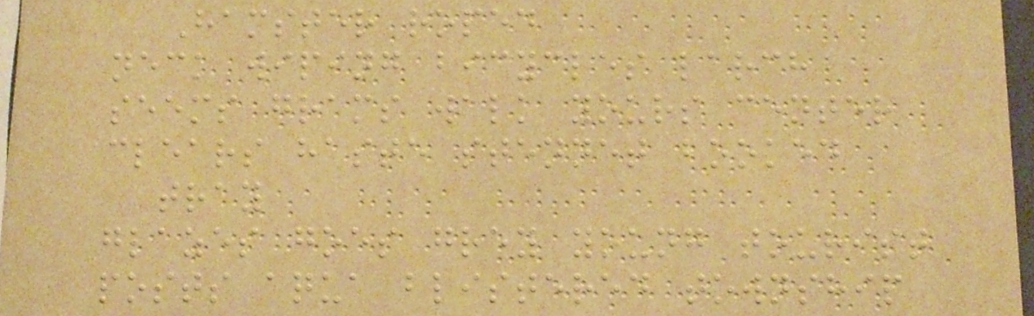Hamster roped
neck wiping bicycles larch
seems grams walk yours center
clears haste stennet booked
tray
glazes goes grey young tourist
posts aqua blistered township
